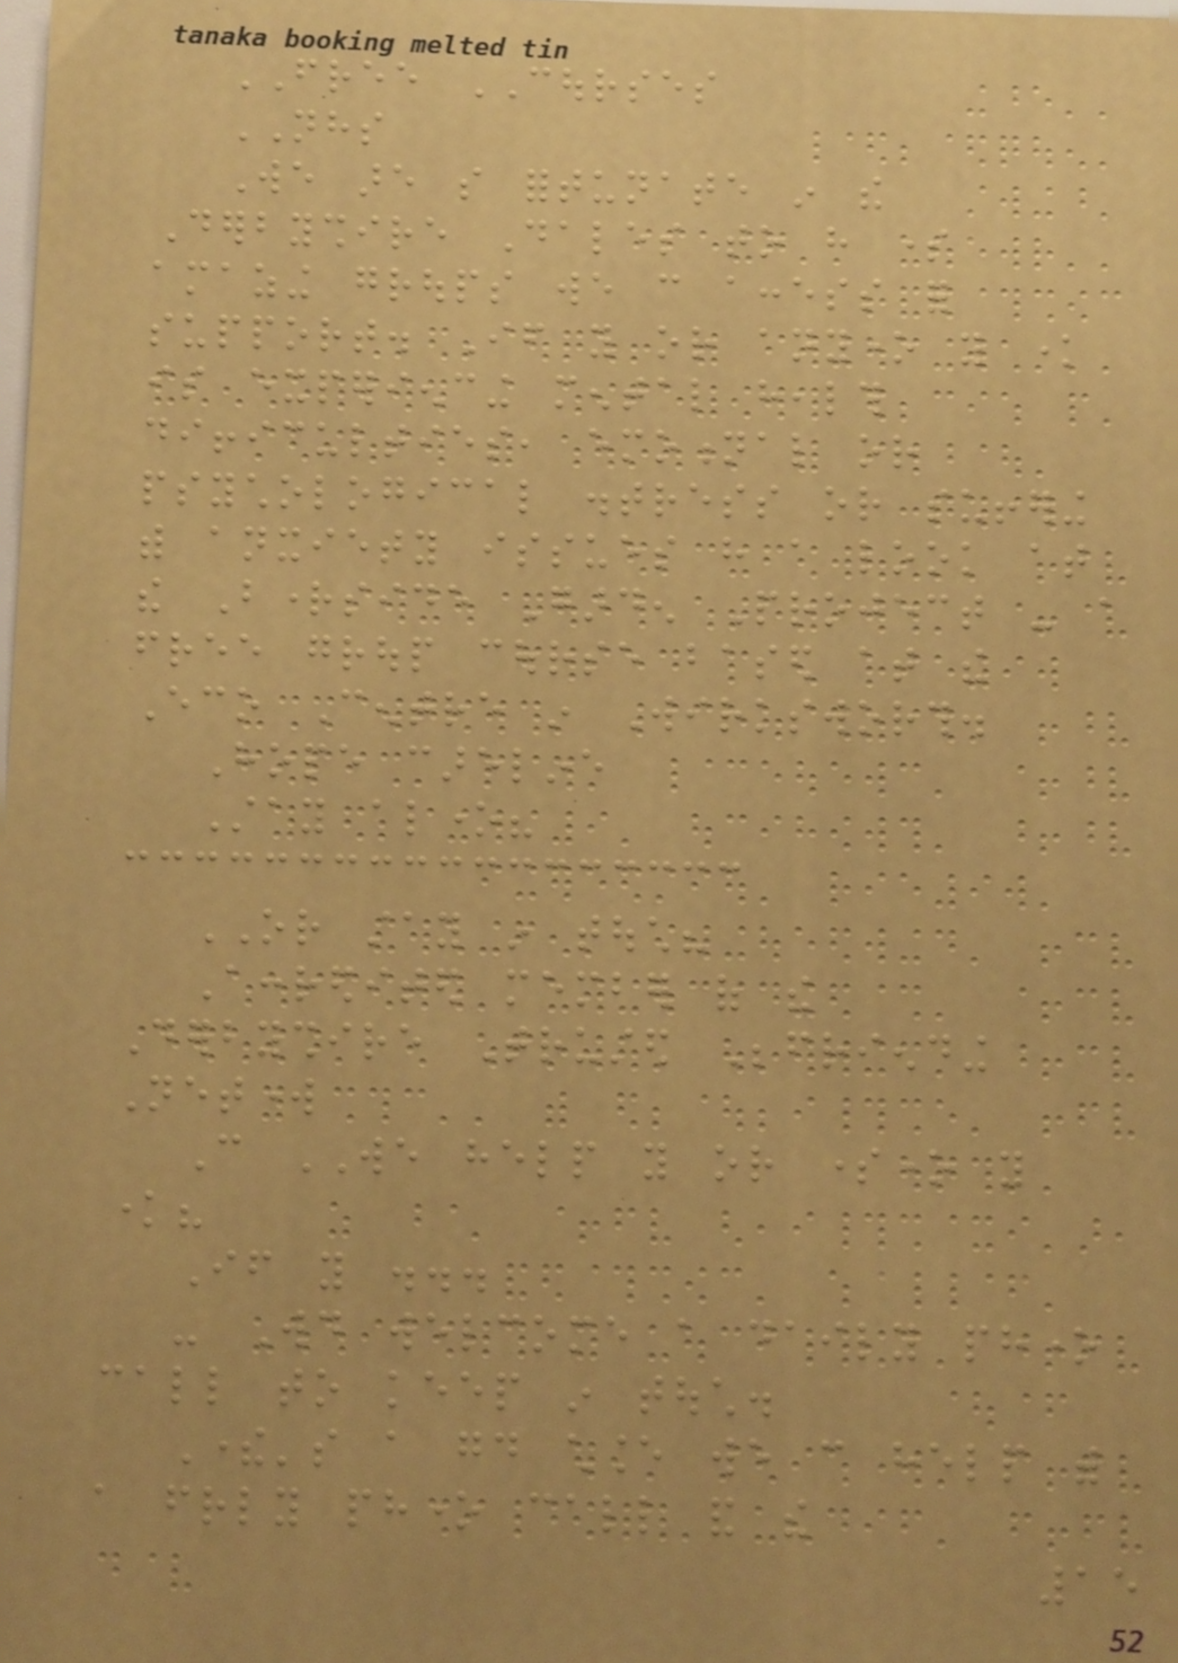FREE COURSES
NHS
We are so fortunate in the
Derbyshire Dales to have some
amazing groups we can access for
support. If you or anyone you know
is experiencing mental health
difficulties, emotional or
psychological distress or suffering
with anxiety issues have a look at
the Brightside Garden Project - a
free group course based at the
Eco Centre in Wirksworth.
Hope careline
Stay alone?
OR stay in touch?
Accredited member of the
Derbyshire Trusted Befriending
Network
Can WE help you or someone you
know?
If you ...
- Would welcome a daily phone
call to keep in touch.
There's a good chance we can help with
a friendly phone call and the
15
